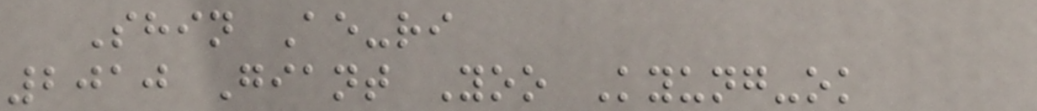Shin Ae-ri
2010 Giant Yoo Kyung-ok
